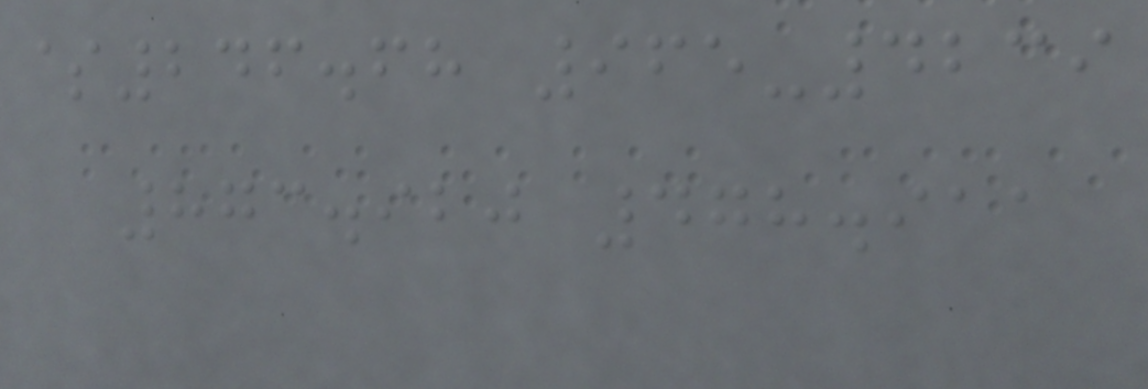$246.68 965-4239
873.920 478.911
